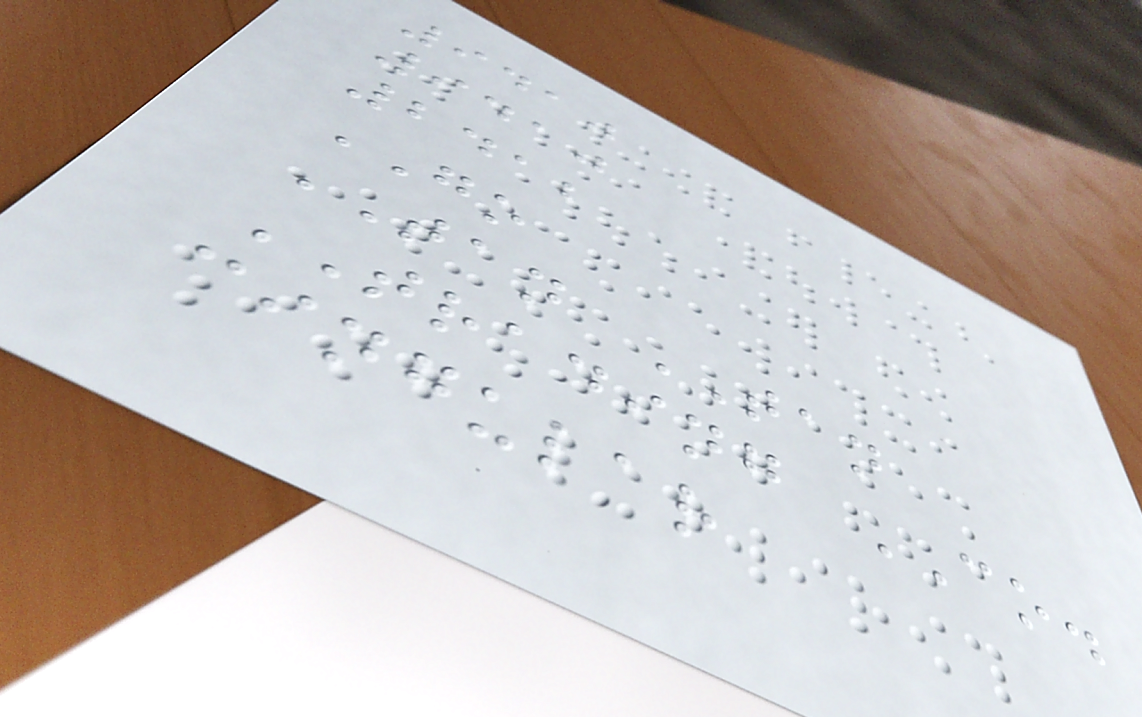9410
9410
2412
GO
TAN TAN
TRADING CO.
cingular
